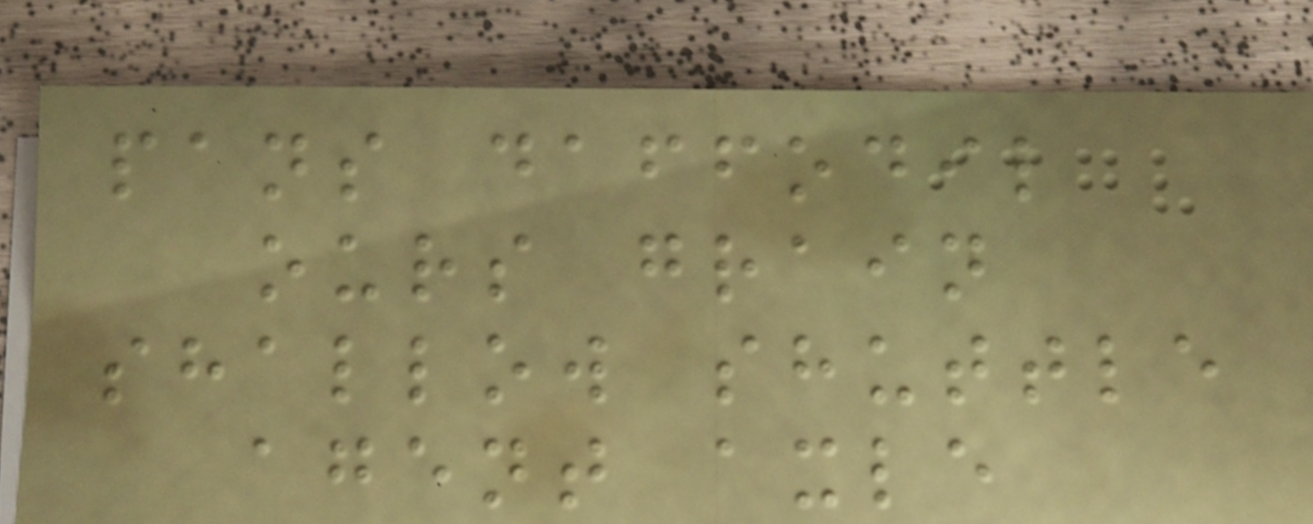pans daffodil
ours grain
shallow shuttle
agent axle
